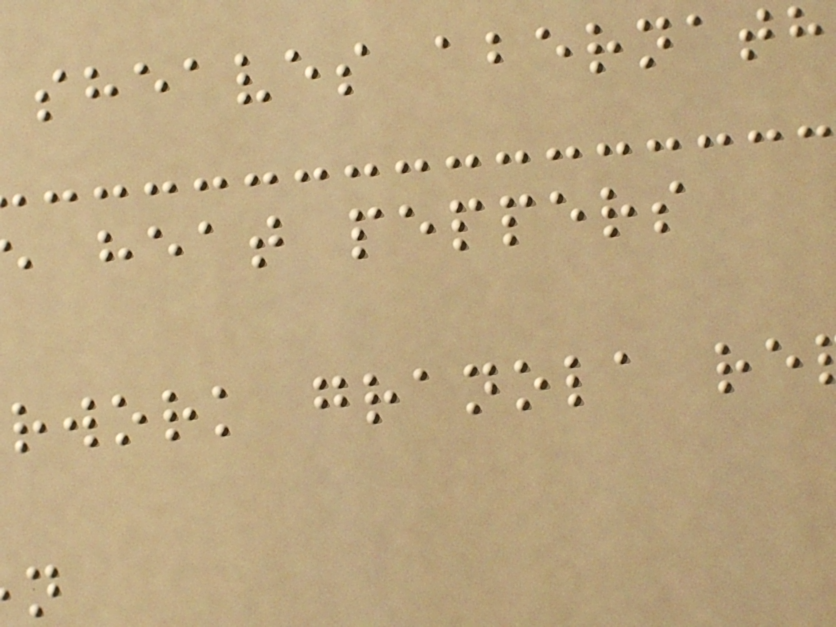sheaves abernath
heat peppers
rwork granola re
